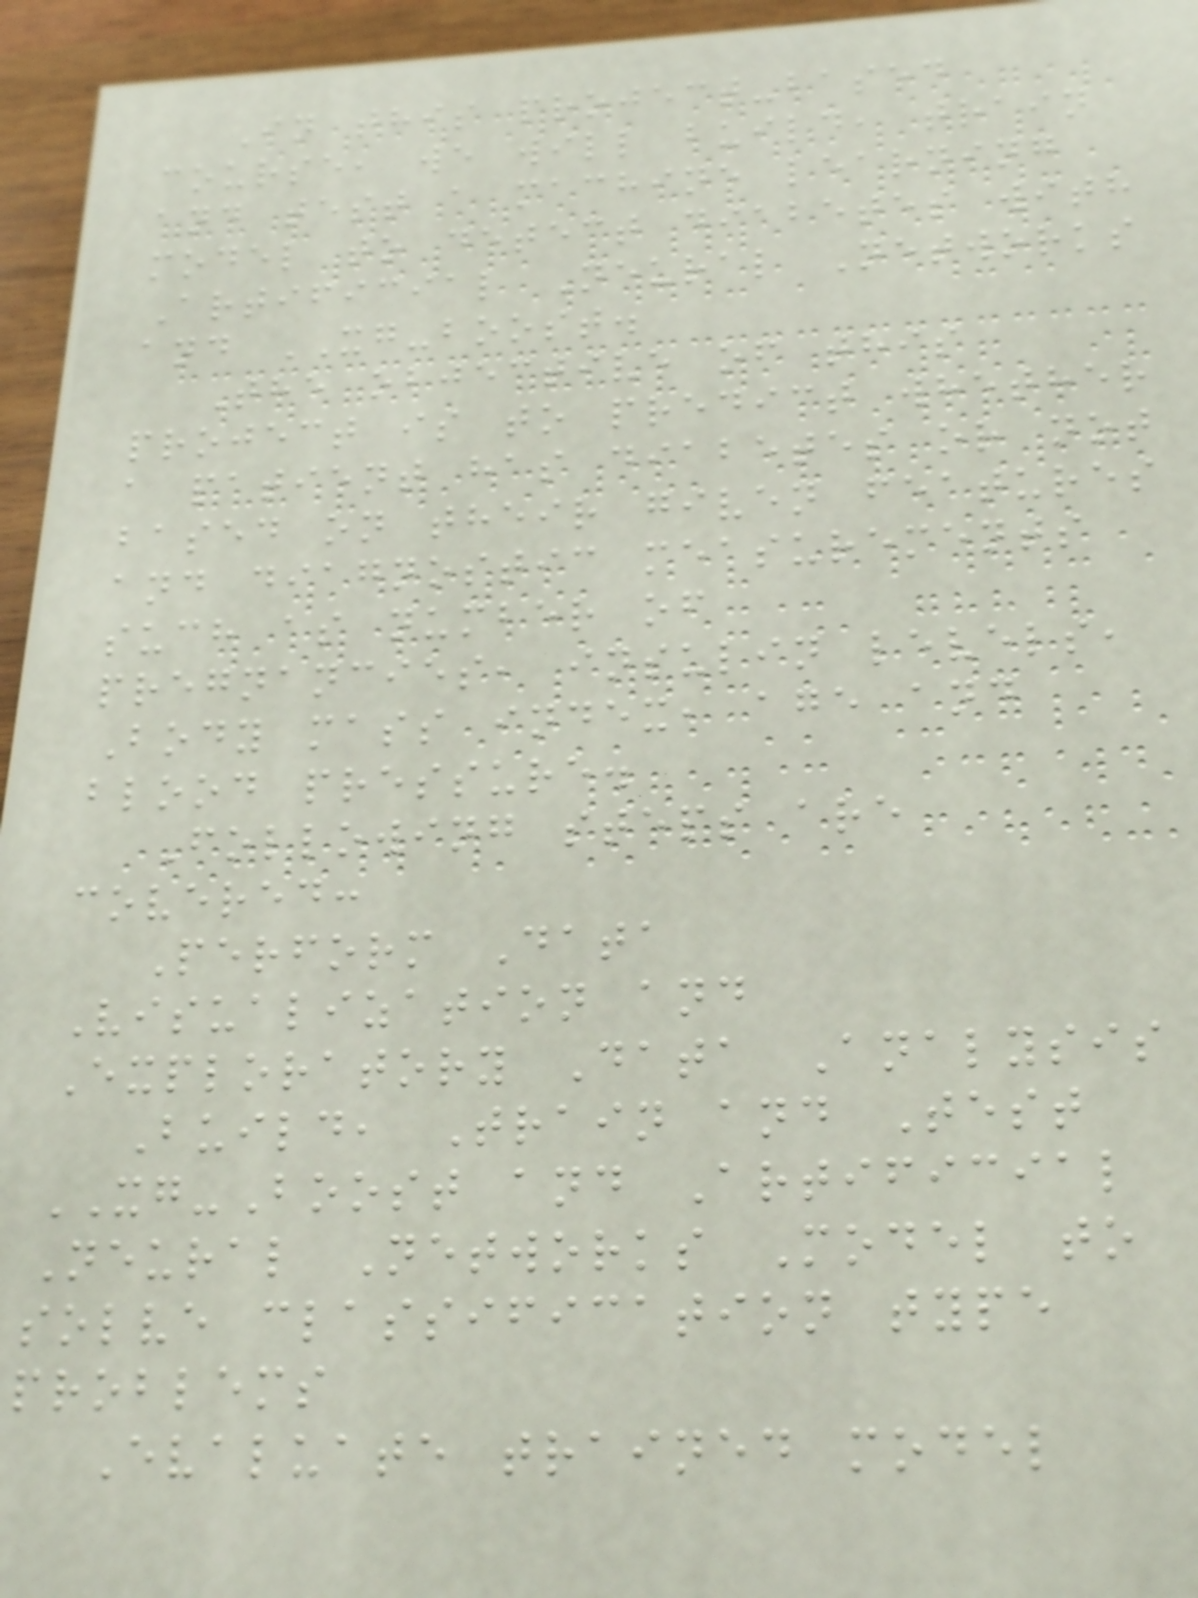In this project-based
course, we will build, train
and test a machine learning
model to detect diabetes with
Artificial Neural Networks
and XG-boost.
The objective of this
project is to predict whether
a patient has diabetes or not
based on their given features
and diagnostic measurements
such as number of
pregnancies, insulin levels,
Body mass index, age and
blood pressure.
Following steps are
covered:
Perform Data
Visualization and
Exploratory Data Analysis
Build, Train and Test
XG-Boost and Artificial
Neural Networks Model to
solve classification type
problems
Evaluate trained model
